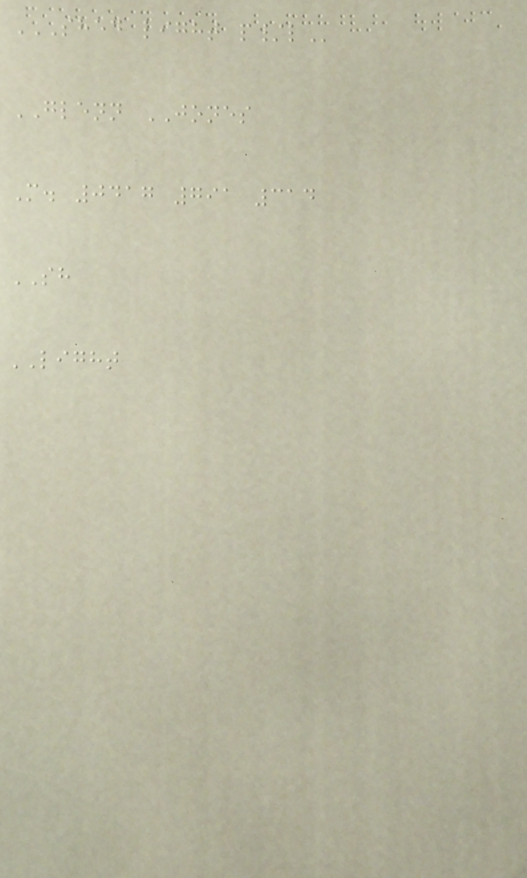SHED LIGHT P/L
GLENN JONES
M. 0417 791 314
SH
LIGHT
